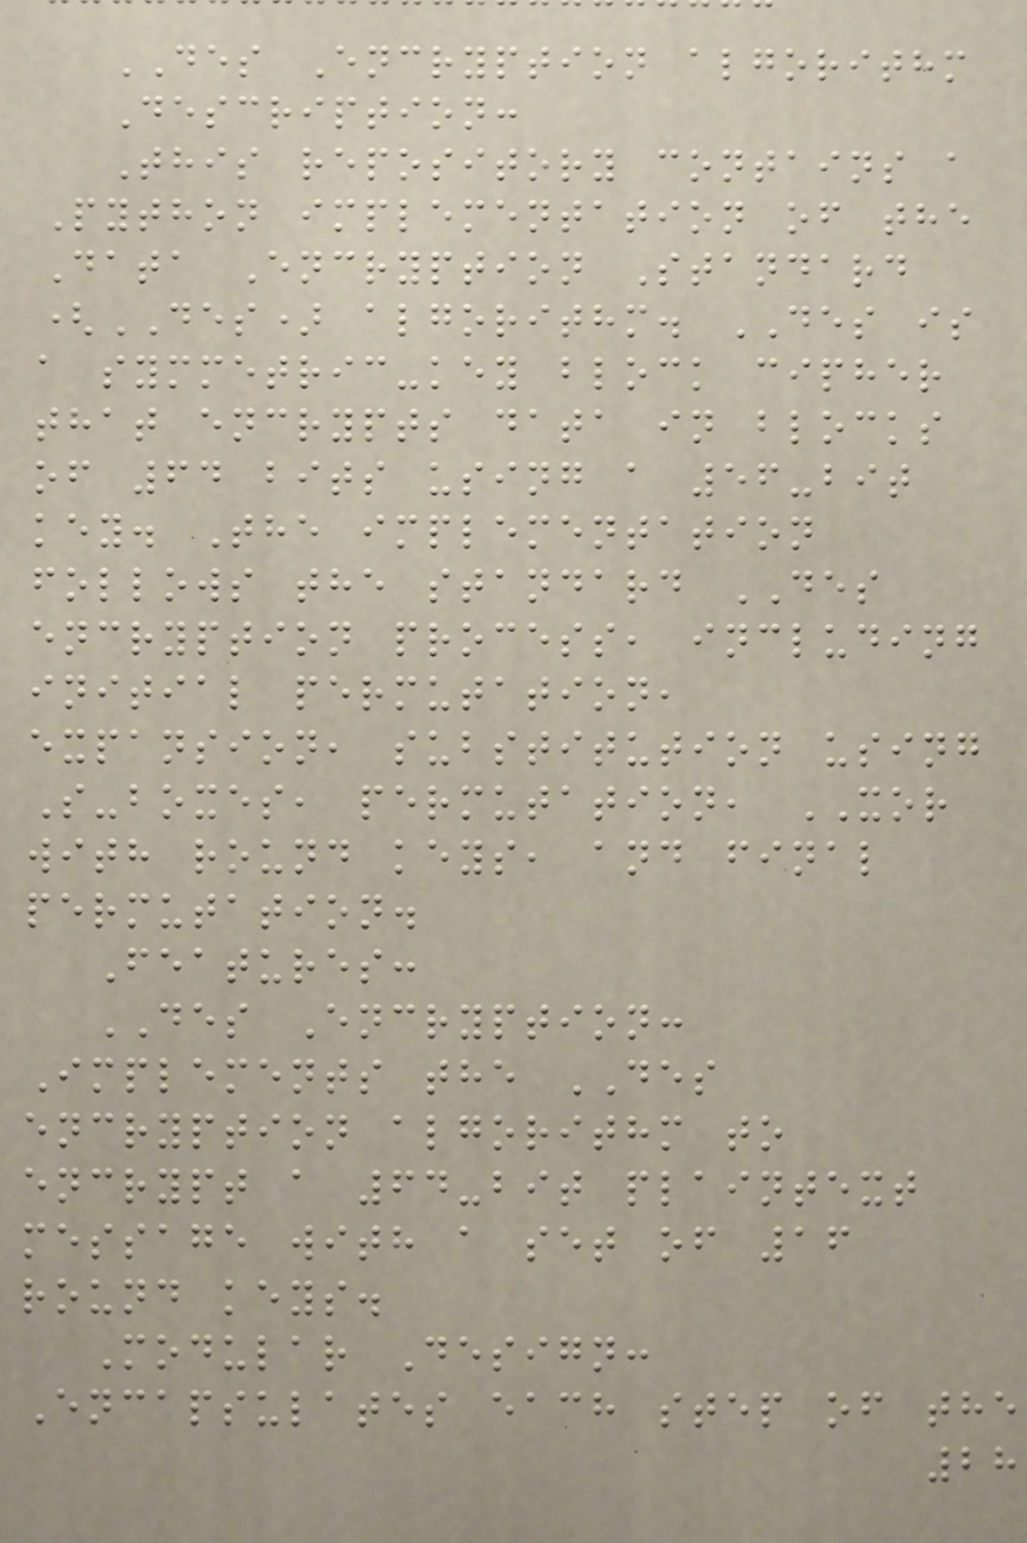DES Encryption algorithm
Description:
This repository contains a
Python implementation of the
Data Encryption Standard
(DES) algorithm. DES is
a symmetric-key block cipher
that encrypts data in blocks
of 64 bits using a 56-bit
key. The implementation
follows the standard DES
encryption process, including
initial permutation,
expansion, substitution using
S-boxes, permutation, XOR
with round keys, and final
permutation.
Features:
DES Encryption:
Implements the DES
encryption algorithm to
encrypt a 64-bit plaintext
message with a set of 16
round keys.
Modular Design:
Encapsulates each step of the
28
